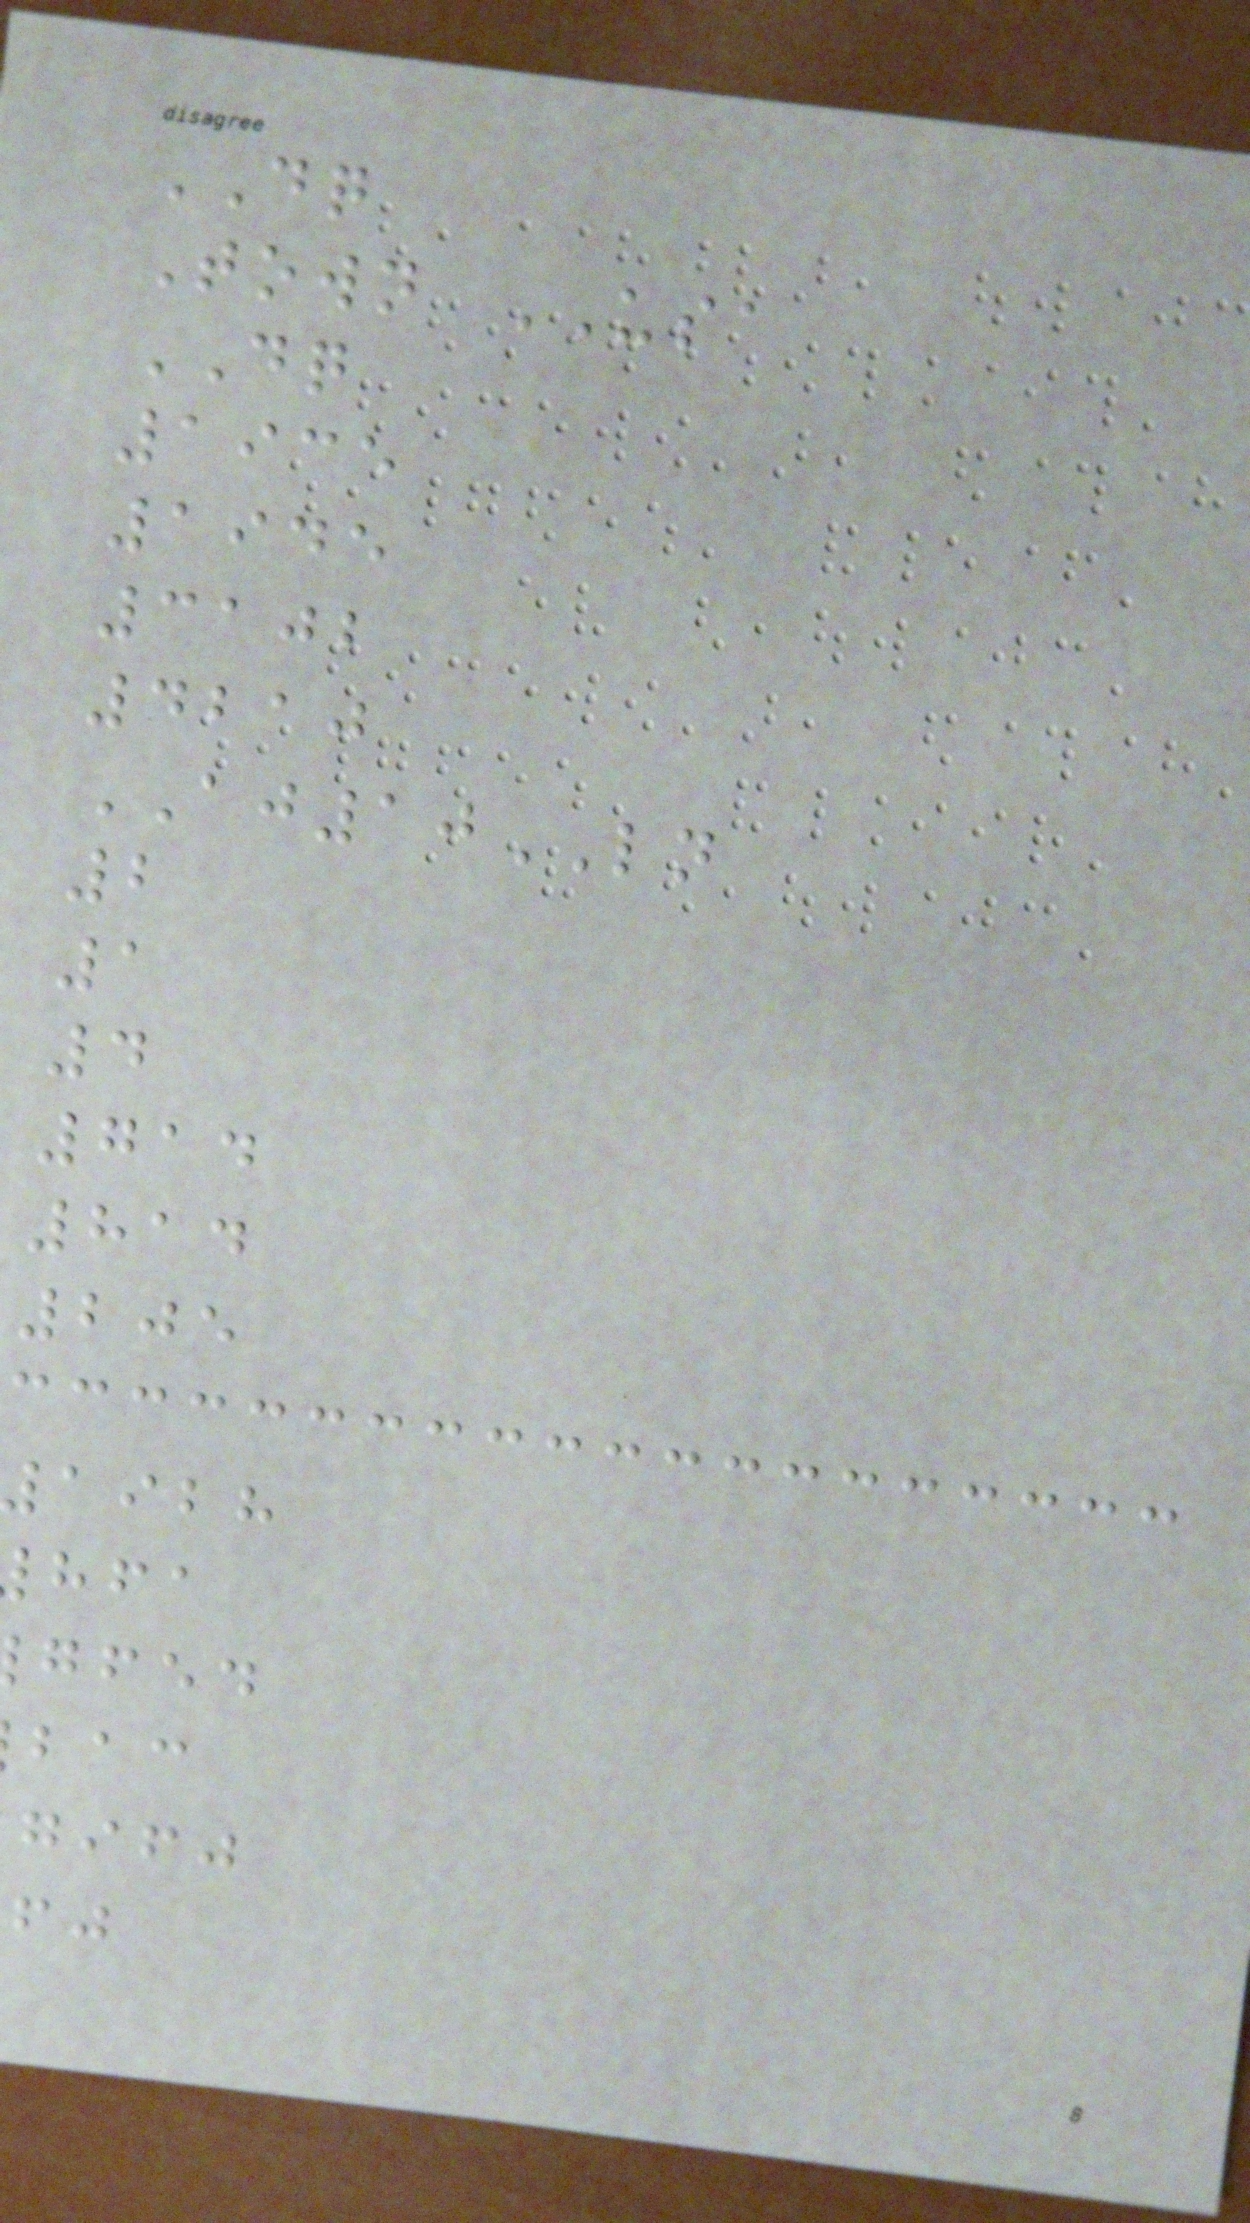DQ
Town USA
DQ
1935
1945
3102
4210
AJ10LN
2
1
4
714
814
205
aibh
gfed
gifj
